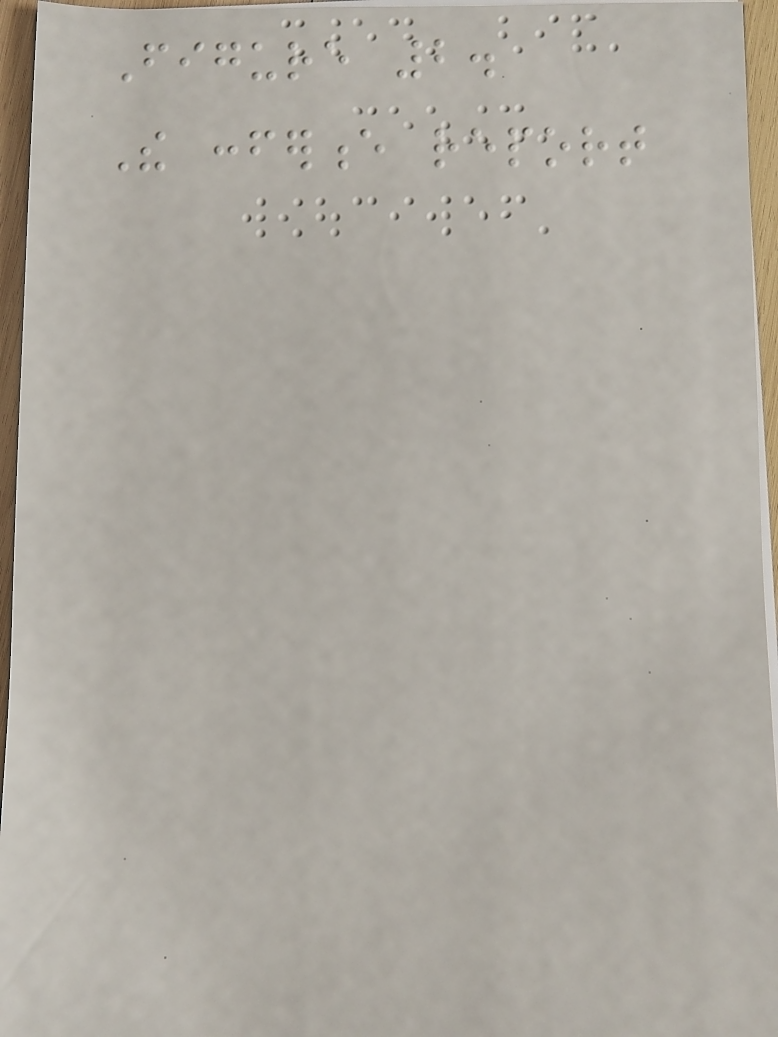Figure 2.
The conference report
